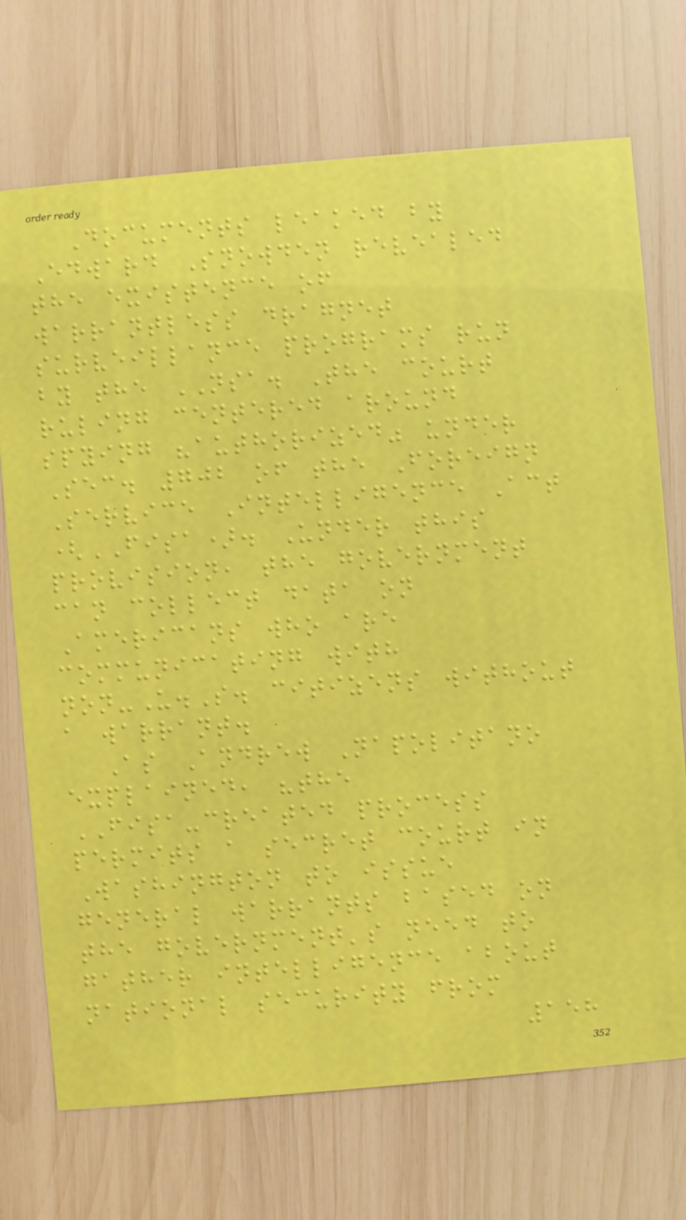Documents leaked by
Edward Snowden revealed
the existence of
warrantless dragnet
surveillance programs run
by the NSA. The court
ruling centered around
spying "authorized" under
Sec. 702 of the Foreign
Service Intelligence Act
(FISA). Under this
provision, the government
can collect data on
Americans who are
communicating with
non-U.S. citizens without
a warrant.
As Andrew Napolitano
explained, "the
FISA-created process
permits a secret court in
Washington to issue
general warrants based on
the government's need to
gather intelligence about
national security from
158
